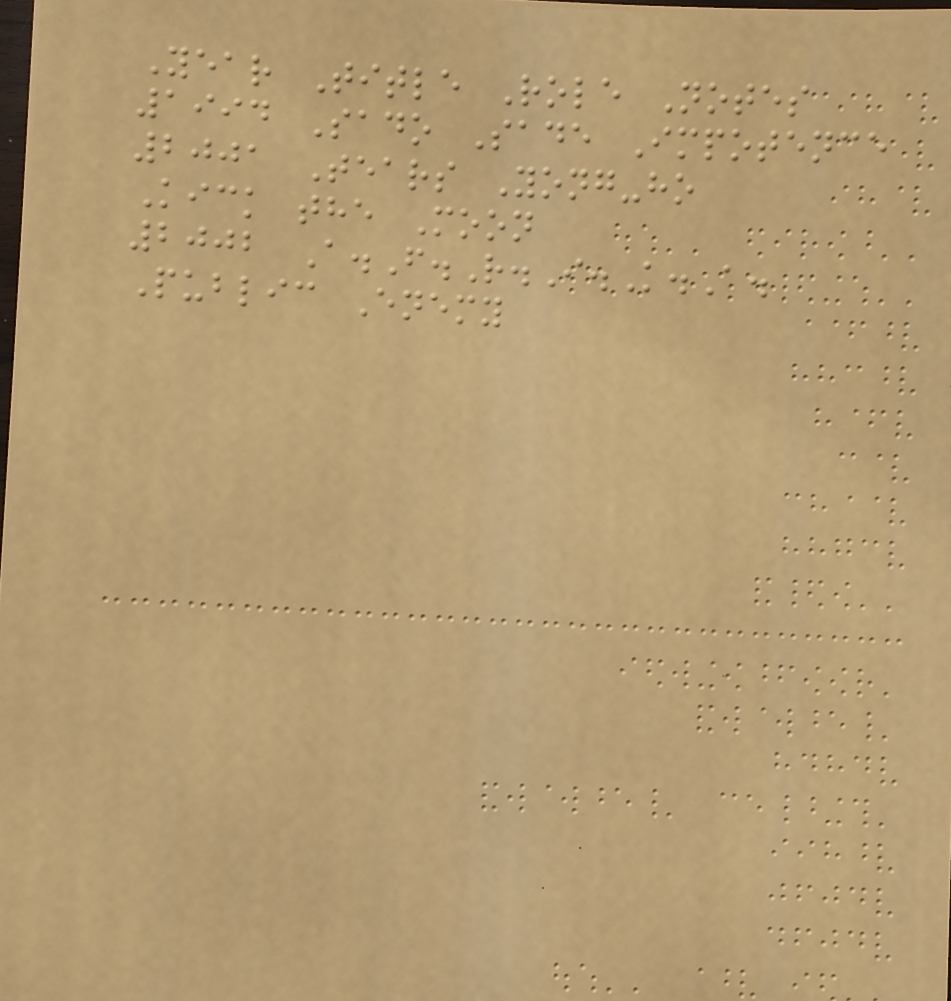Year Title Role Notes
1994 Sado Sade Impotence
2001 Tears Yong-ho
Kick the Moon
2002 A.F.R.I.K.A.
Public Enemy
